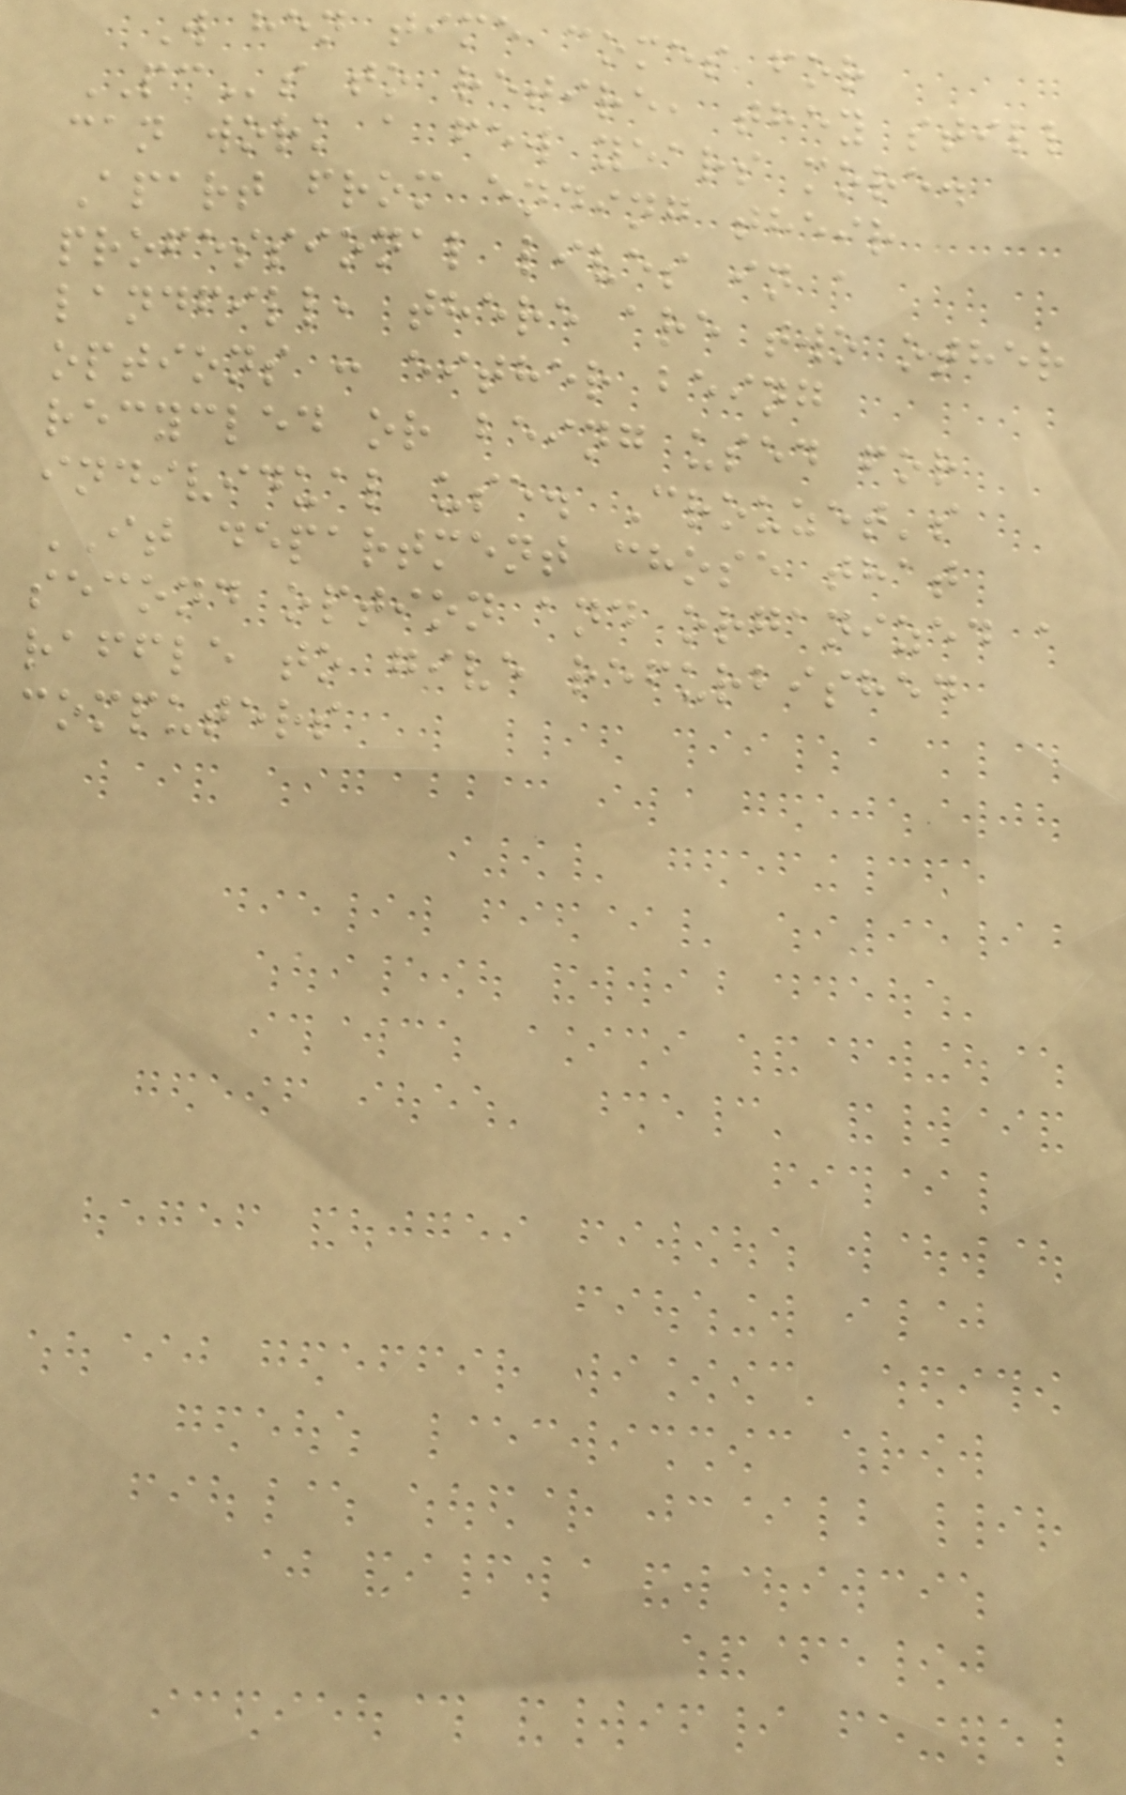W hen time comes for
PCs to retire, they still
can work a few years more.
Apart from ending their
professional lives in a
landfill, there are two other
options : either being
recycled or being used for
individual use. Crouzet's
IT department chose that
second option and organized a
raffle to give refurbished
computers
